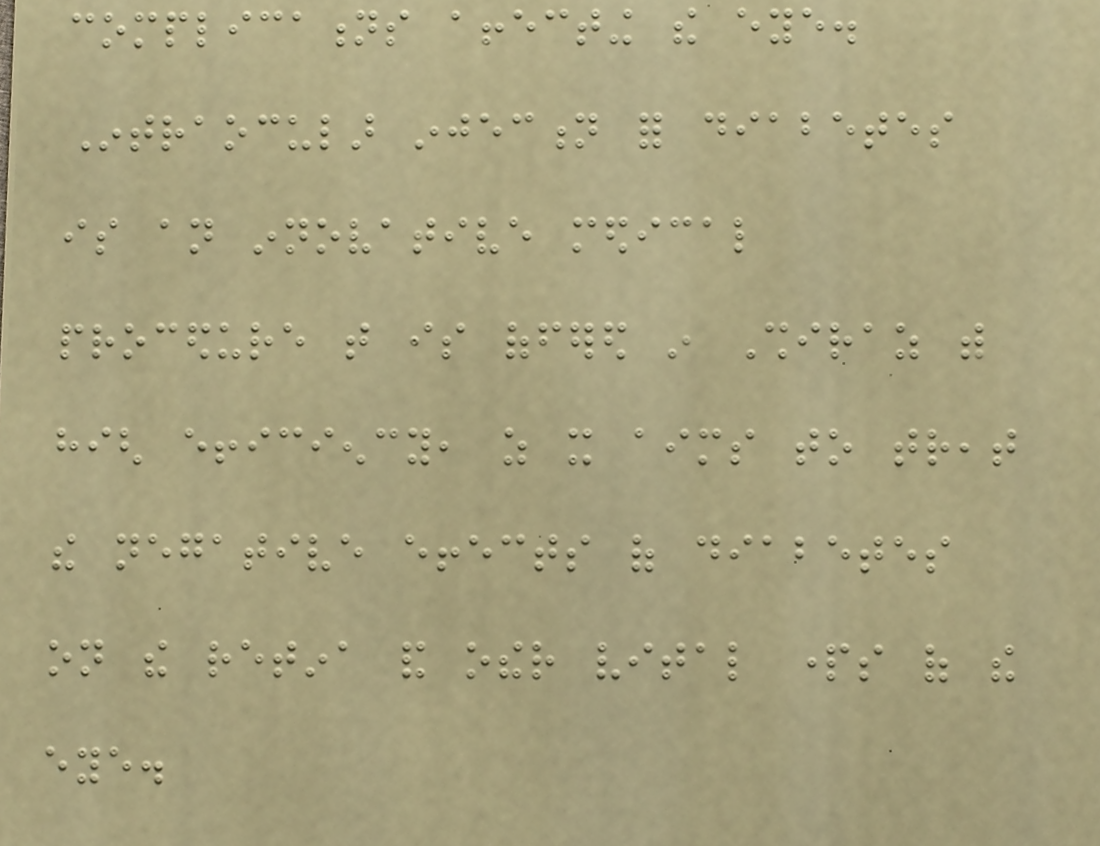complications affecting the eye.
Intraocular injection for diabetes
is an innovative medical
procedure that is offered in Shiraz with
high efficiency, as it aims to treat
the negative effects of diabetes
on the retina and other vital parts of the
eye.
